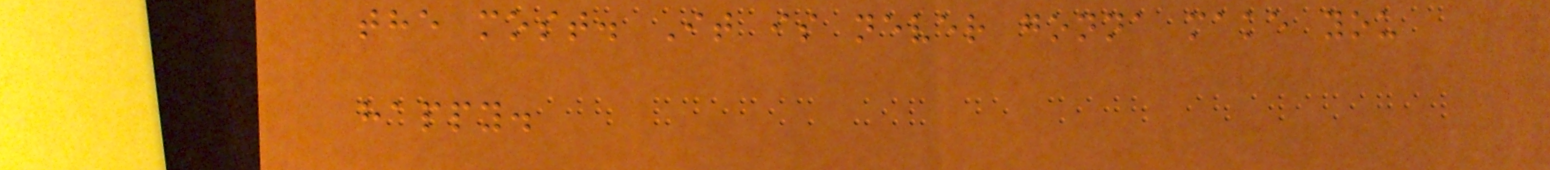the most. It is never gonna make you
happy.
